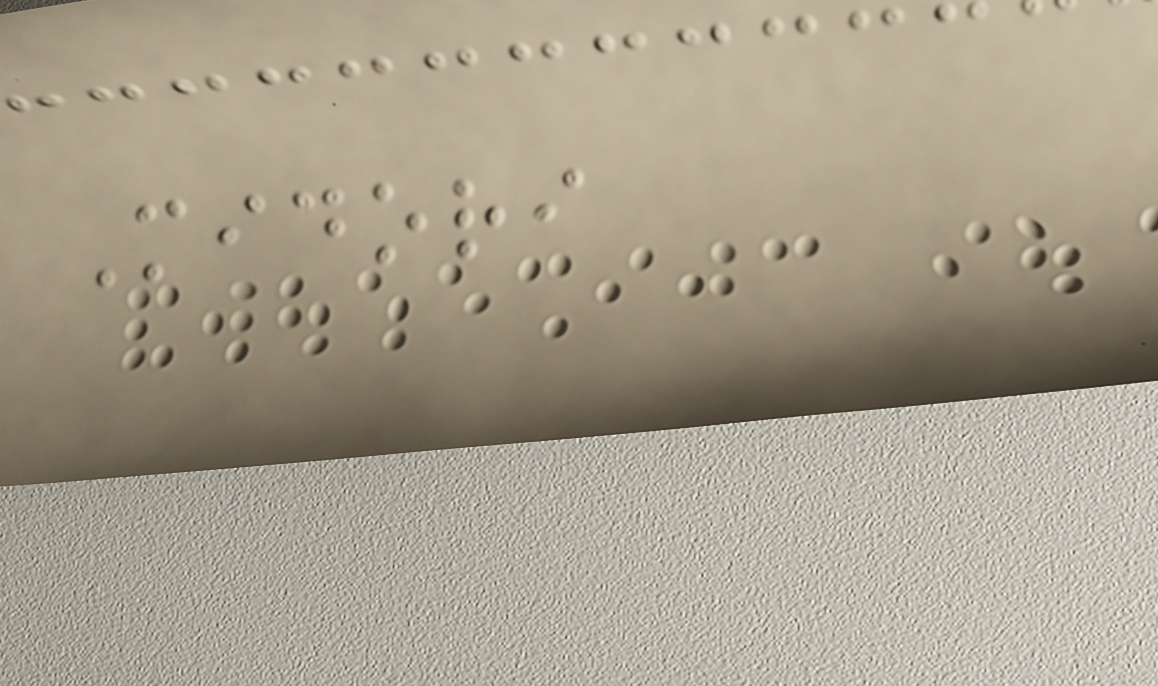Midori
